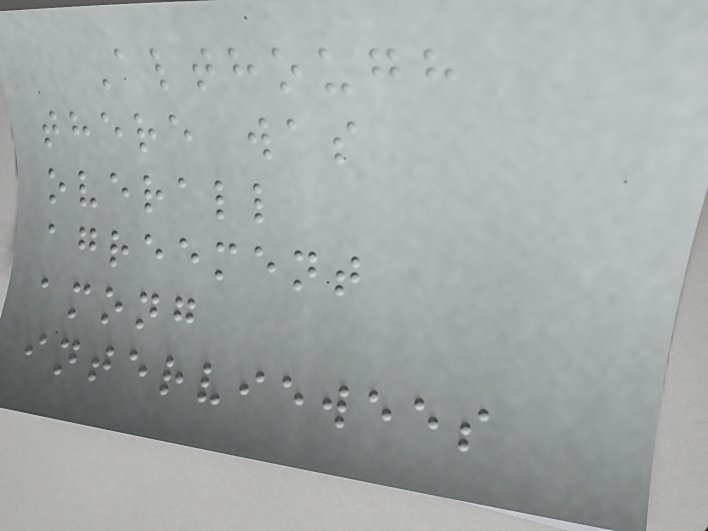Although
there was
overall
agreement
among
interviewees
